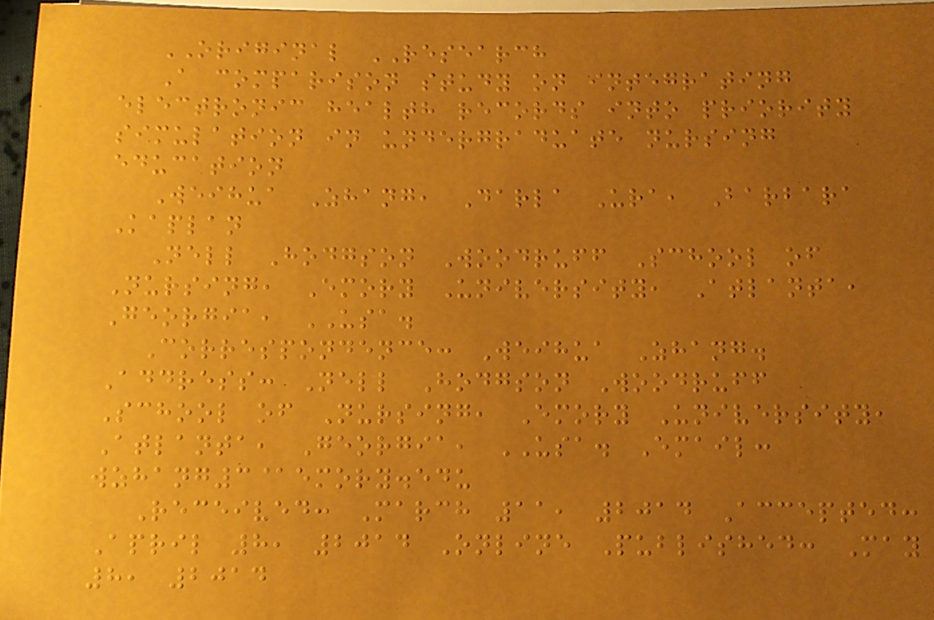ORIGINAL RESEARCH
A comparison study on integrating
electronic health records into priority
simulation in undergraduate nursing
education
Weihua Zhang, Darla Ura, Barbara
Kaplan
Nell Hodgson Woodruff School of
Nursing, Emory University, Atlanta,
Georgia, USA.
Correspondence: Weihua Zhang.
Address: Nell Hodgson Woodruff
School of Nursing, Emory University,
Atlanta, Georgia, USA. Email:
wzhang3@emory.edu
Received: March 11, 2014 Accepted:
April 8, 2014 Online Published: May
8, 2014
